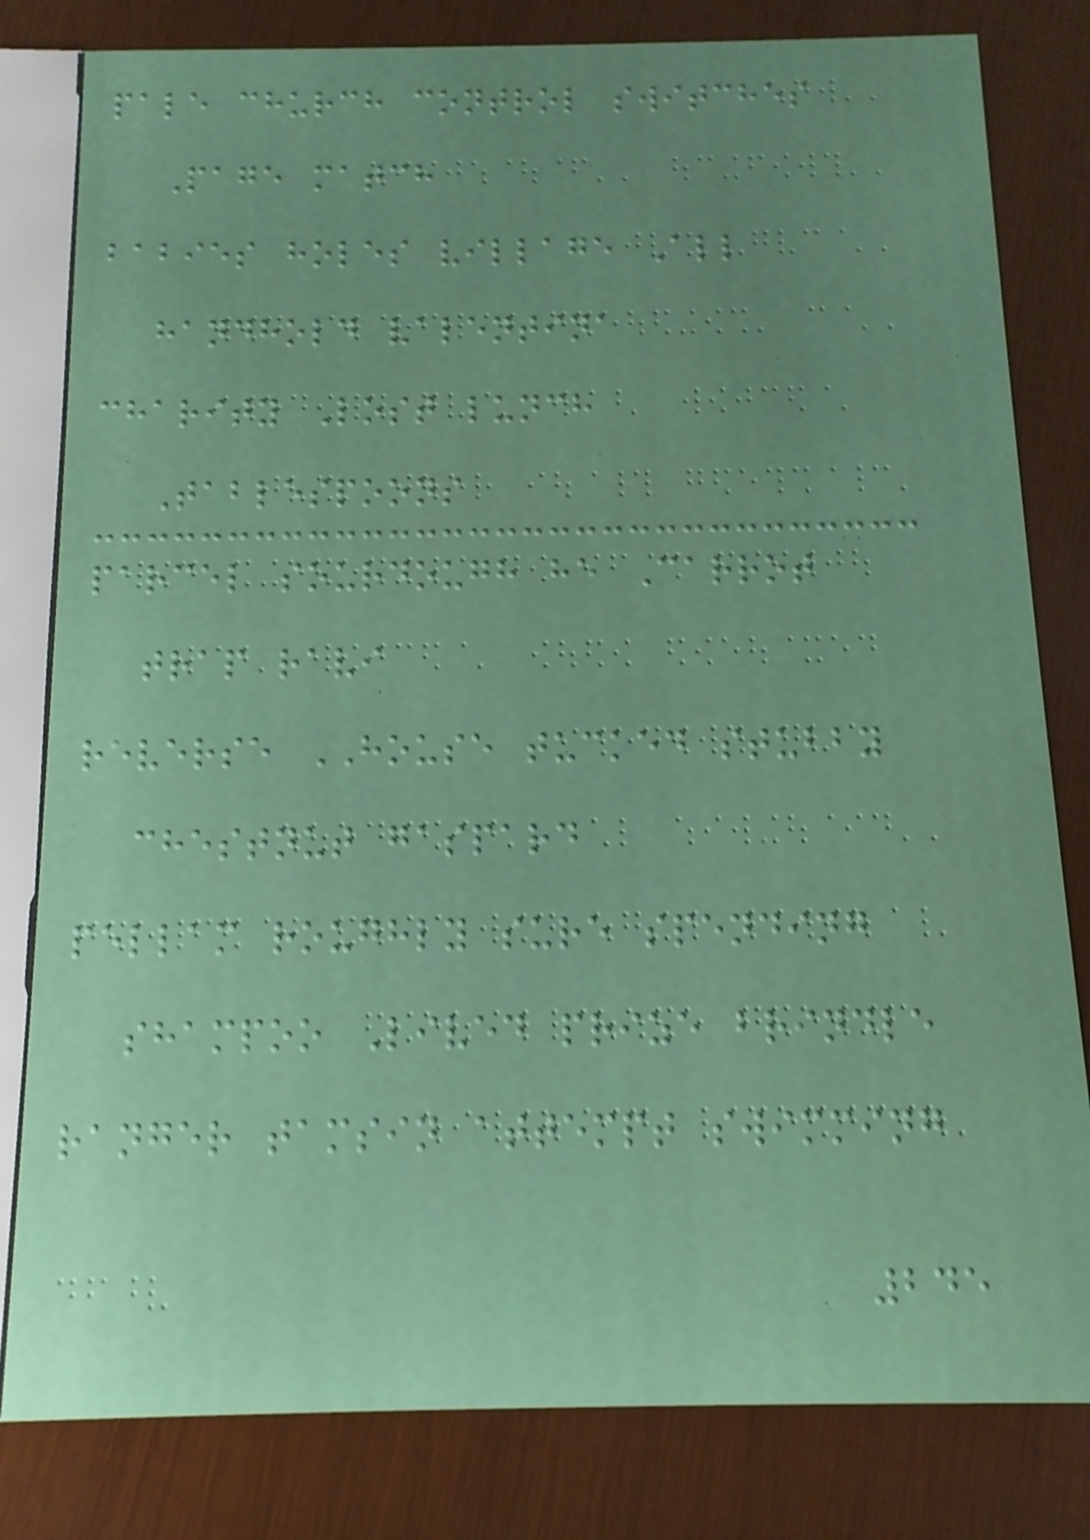pale church control switches
Page match
babies holes village All
handhold valentina
charity Lost lunch
Tablespoons
parcel sourdough he Carrot
trap ravi
reverse HOUSE tucked stubby
chestnut gaspard
pellam roughly sure spending
shampoo Lived prize brindle
ranger tamsin attempt swimming
245
